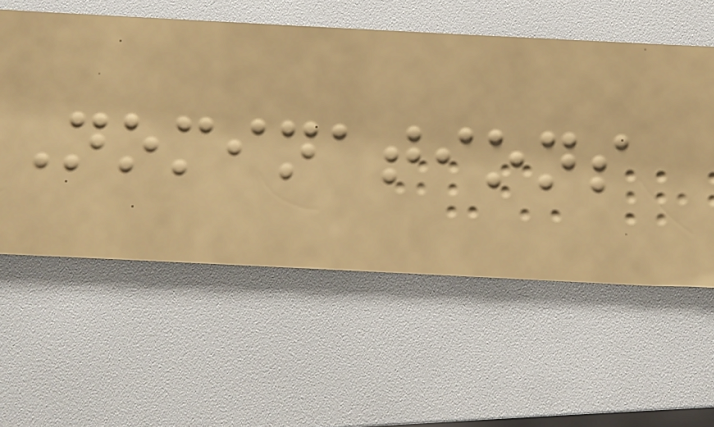Nominations
